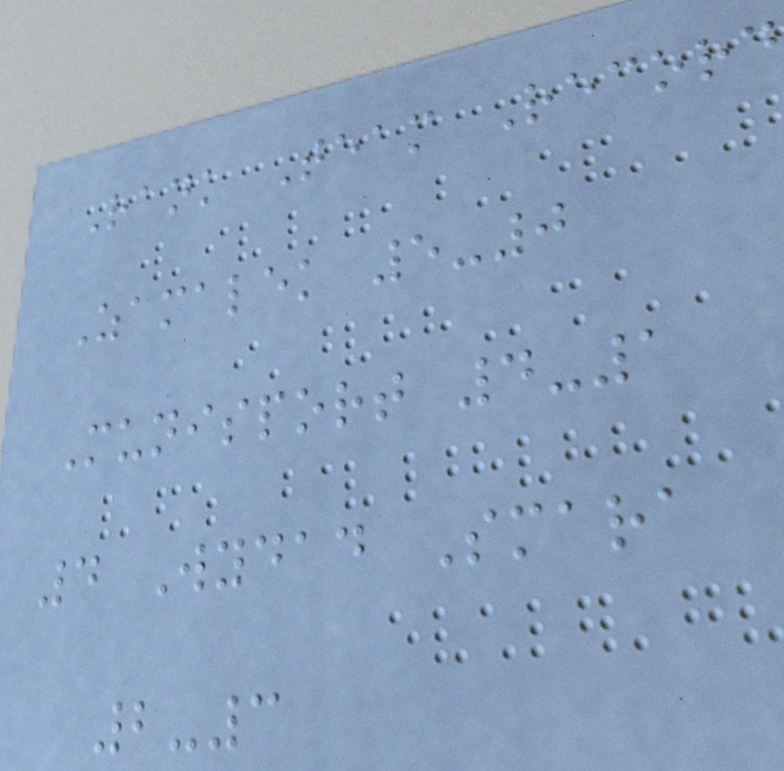Rank Team Record
Zamalek 5-0
Munisport 4-1
4 Wydad Smara
2-3
